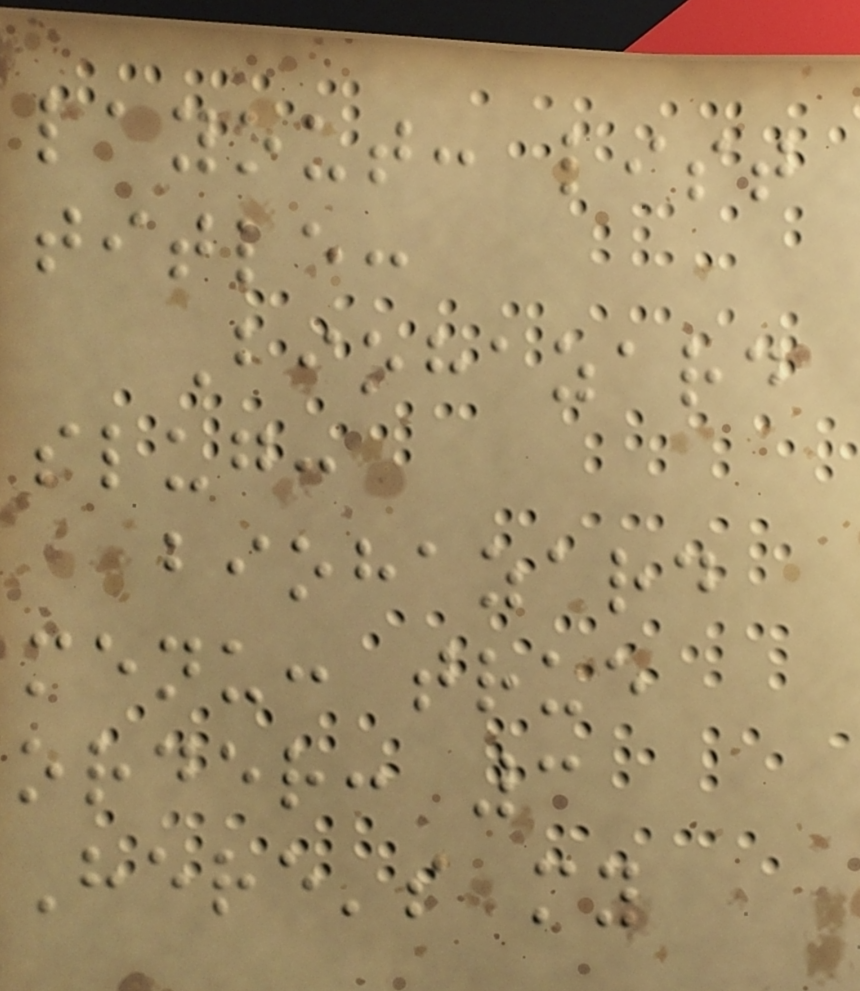layout: list
title:
Biohazard
slug:
biohazard
menu: true
order: 3
Here's my
